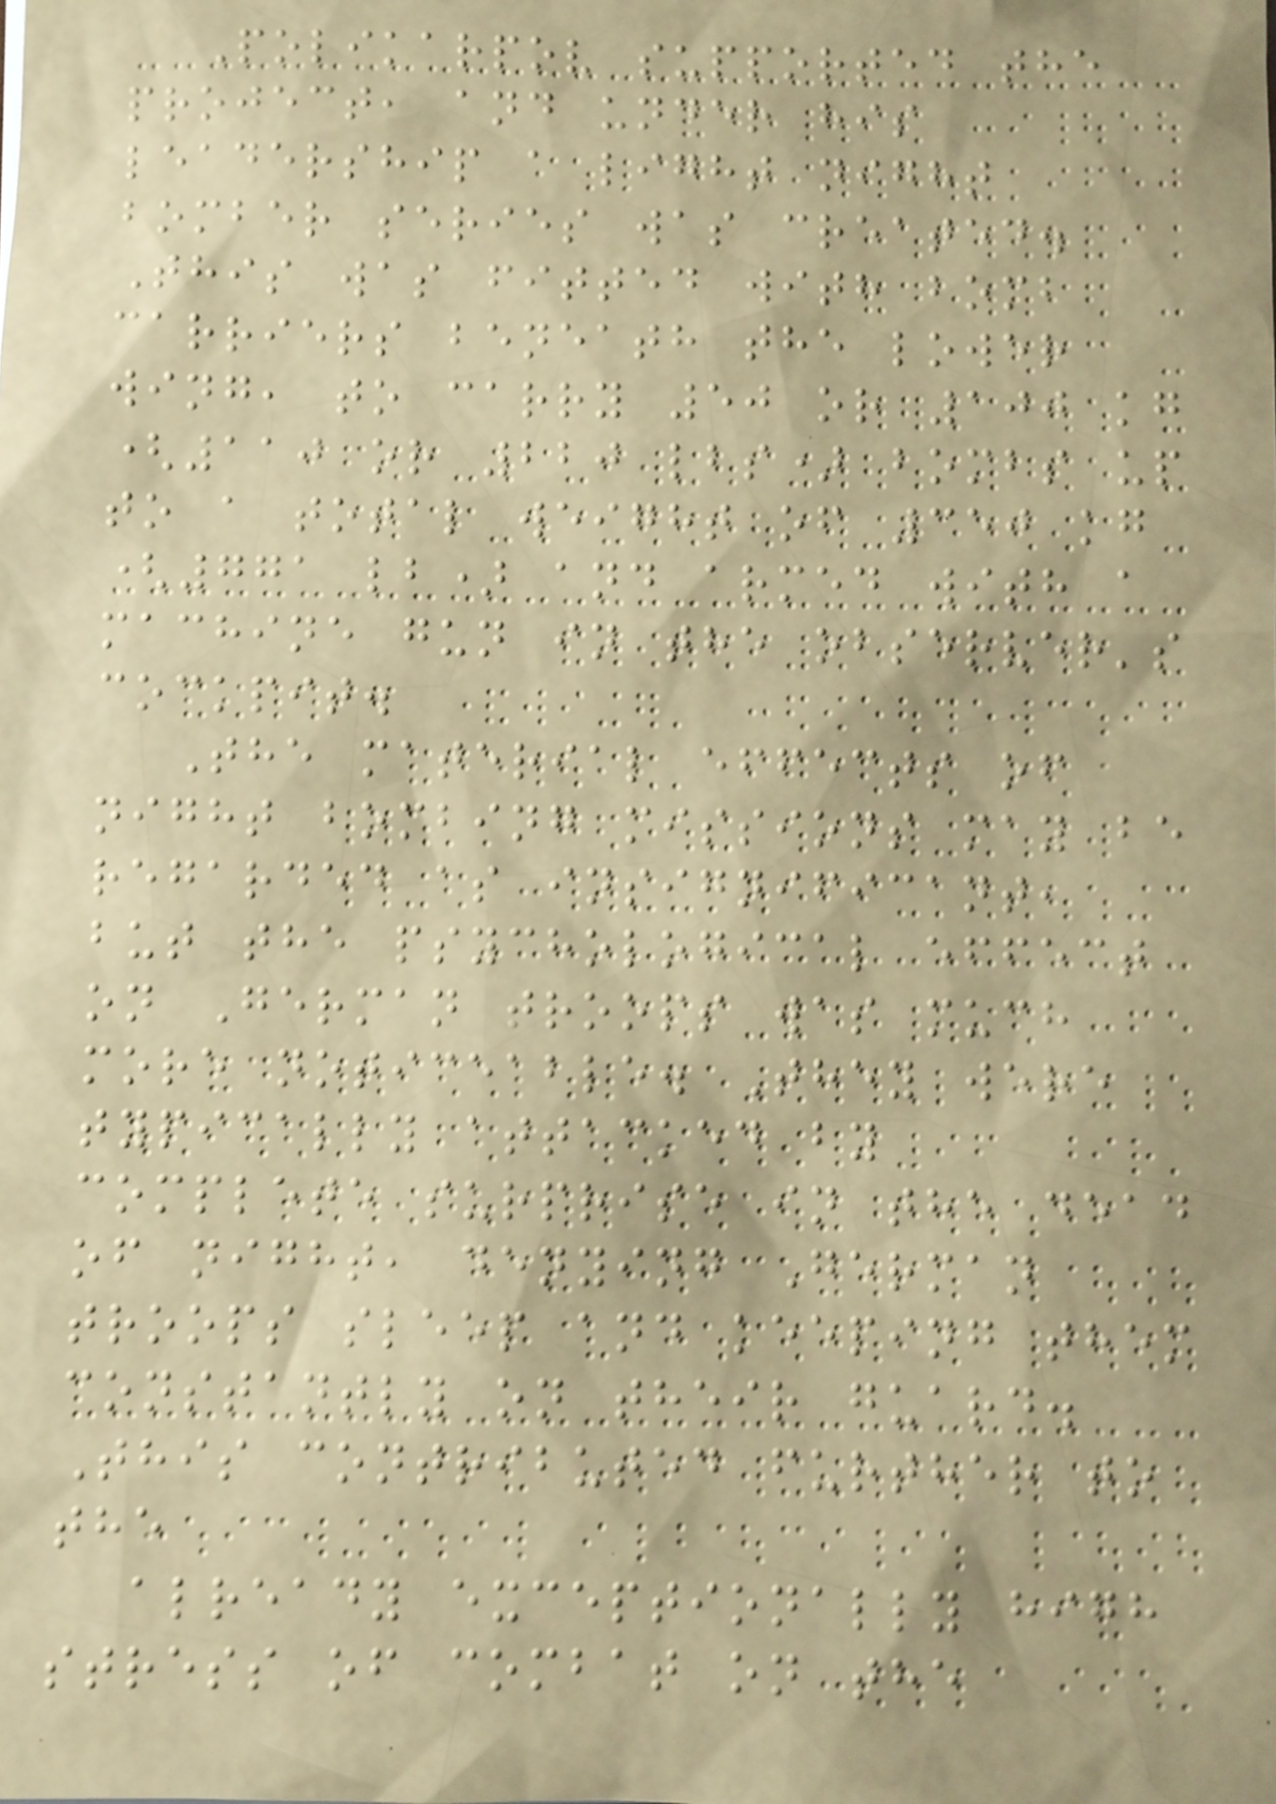Polikarpov supported the
project, and under his
leadership a light night
bomber series was created.
This was fitted with bomb
carriers beneath the lower
wing, to carry 50 or 100 kg
(110 or 220 lbs) bombs up
to a total weight of 350 kg
(771 lb) and armed with a
machine gun in the observer's
cockpit.
The material effects of
night bombing missions may be
regarded as insignificant,
but the psychological effect
on German troops was much
more noticeable. They were
typically attacked by
complete surprise in the dead
of night, denying German
troops sleep and keeping them
constantly on their guard.
This contributed further to
the
already exceptionally high
stress of combat on the
